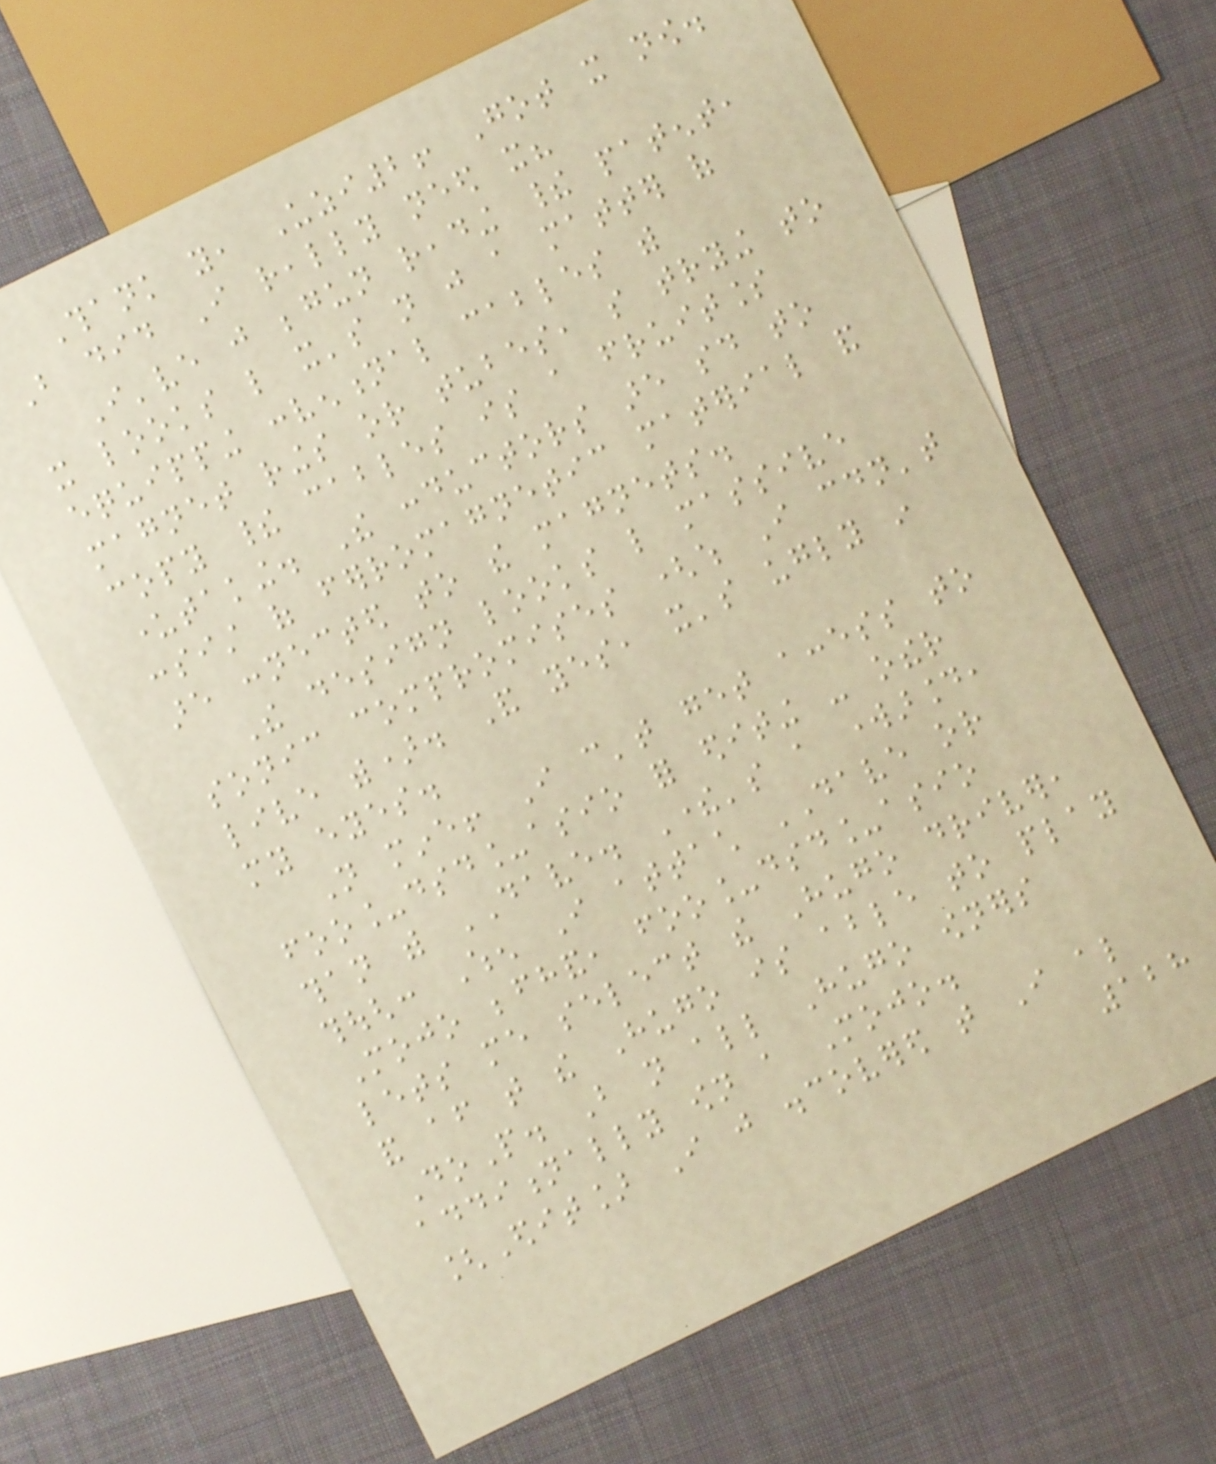Thank you, Uzi2! Got it now.
But did I really need it?
I've just begun reading their patent,
it looks like it's not just a matter of
equipping conventional cables with
magnet rings or tubes, so trying to
copy their cables is a fruitless
undertaking. The conductors are said to
consist of ferromagnetic material and
are connected to the magnets.
The design looks like massive
sonic compromises (which I couldn't
live with). And yes, it's ugly in
my eyes.
Not mine! I can't get access to
foo_dsd_asio for editing - other
than with DAVE. There's a workaround,
though: When I attach DAVE or
Mojo beforehand, foo_dsd_asio
lets me select the Hugo driver,
and after that the Hugo is able to play
DoP. But not all Hugo owners
additionally own a Mojo.
[Edit] I just discovered that I also
128
